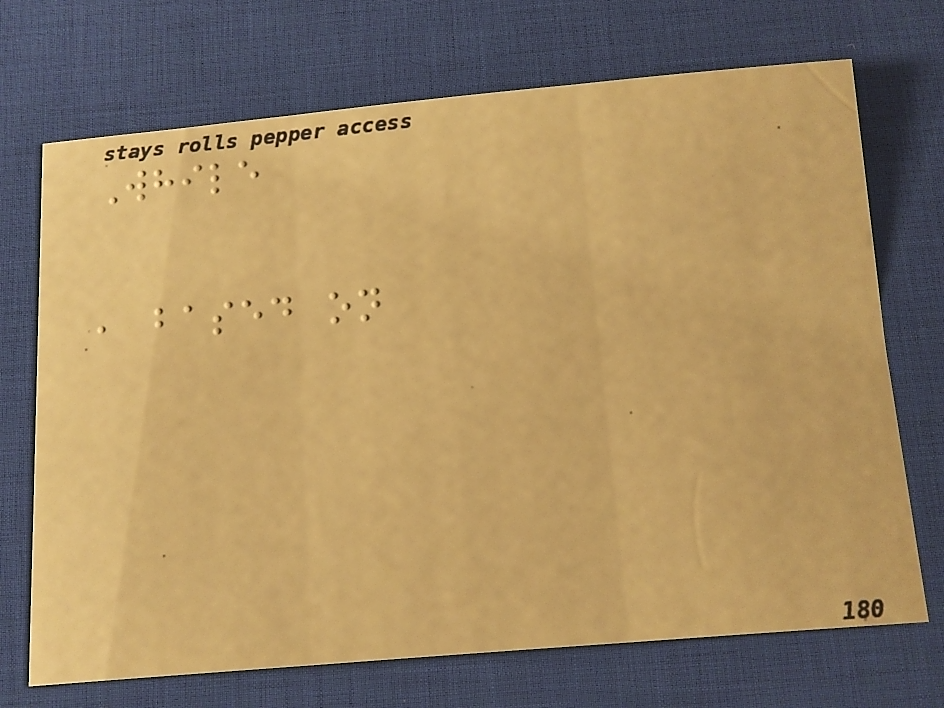While
, based on
